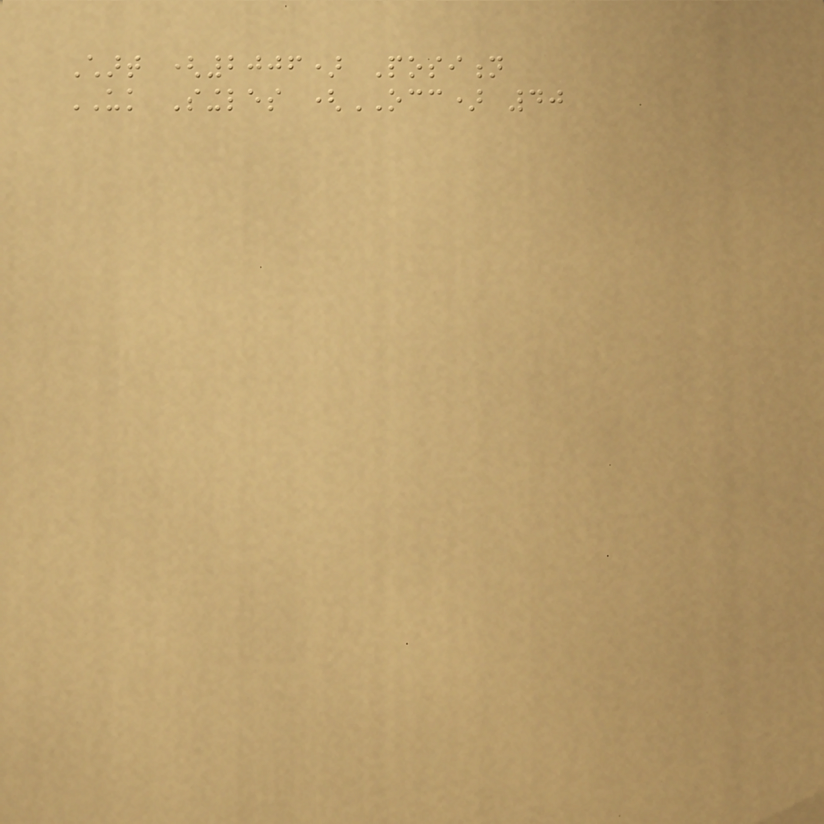Chart (2006) Position
UK Singles (OCC) 40
